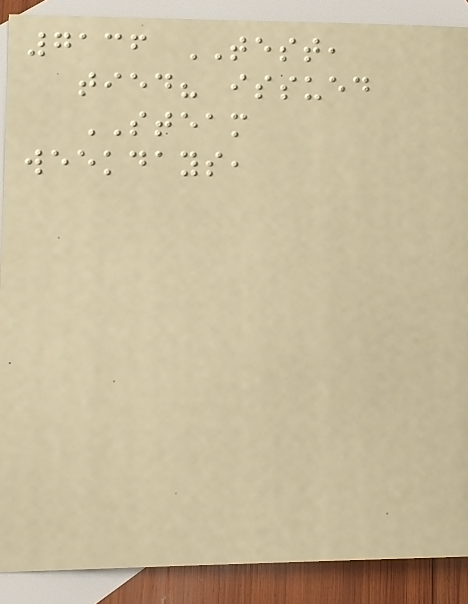7136 TEST,
tied? issued
STEAM
weekdays,
